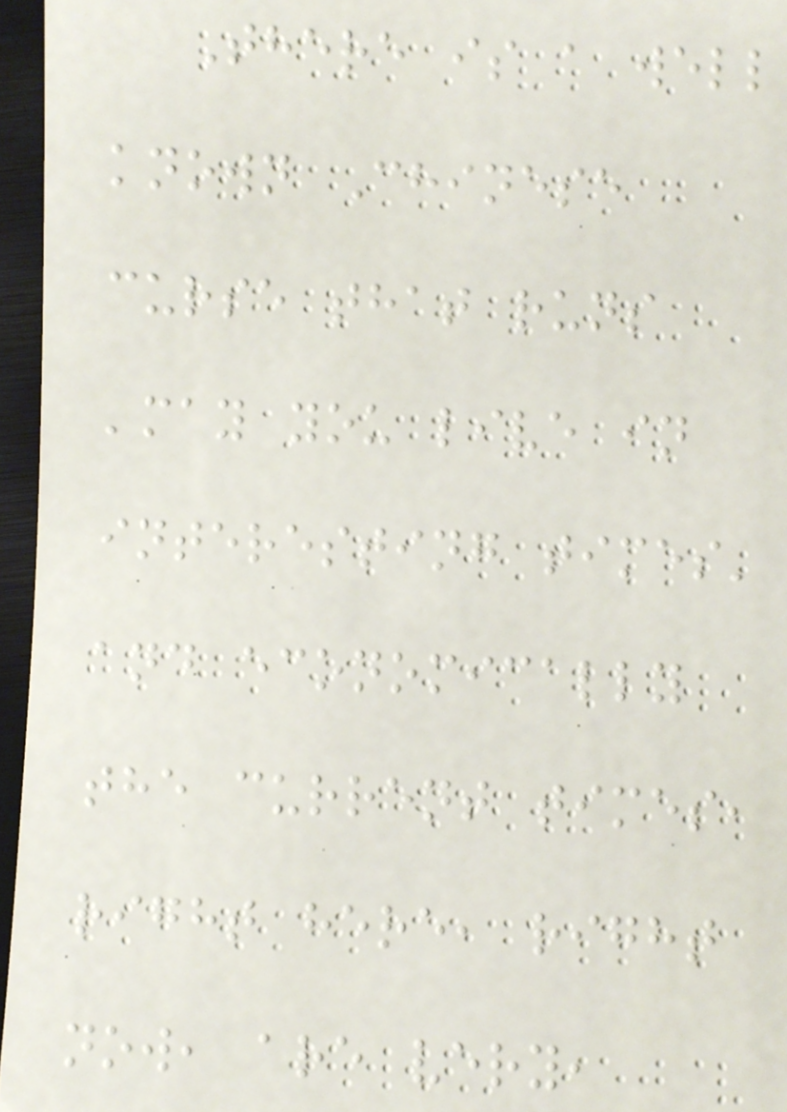There is a well
known Chinese
curse that runs
'may you live in
interesting times'
and economically
the current times,
right here, right
now, are very,
